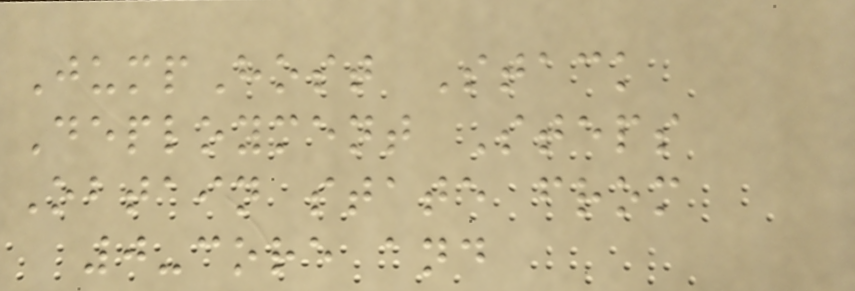JumpHost Stack
Deployment Steps
Obtain state from
0-core and
